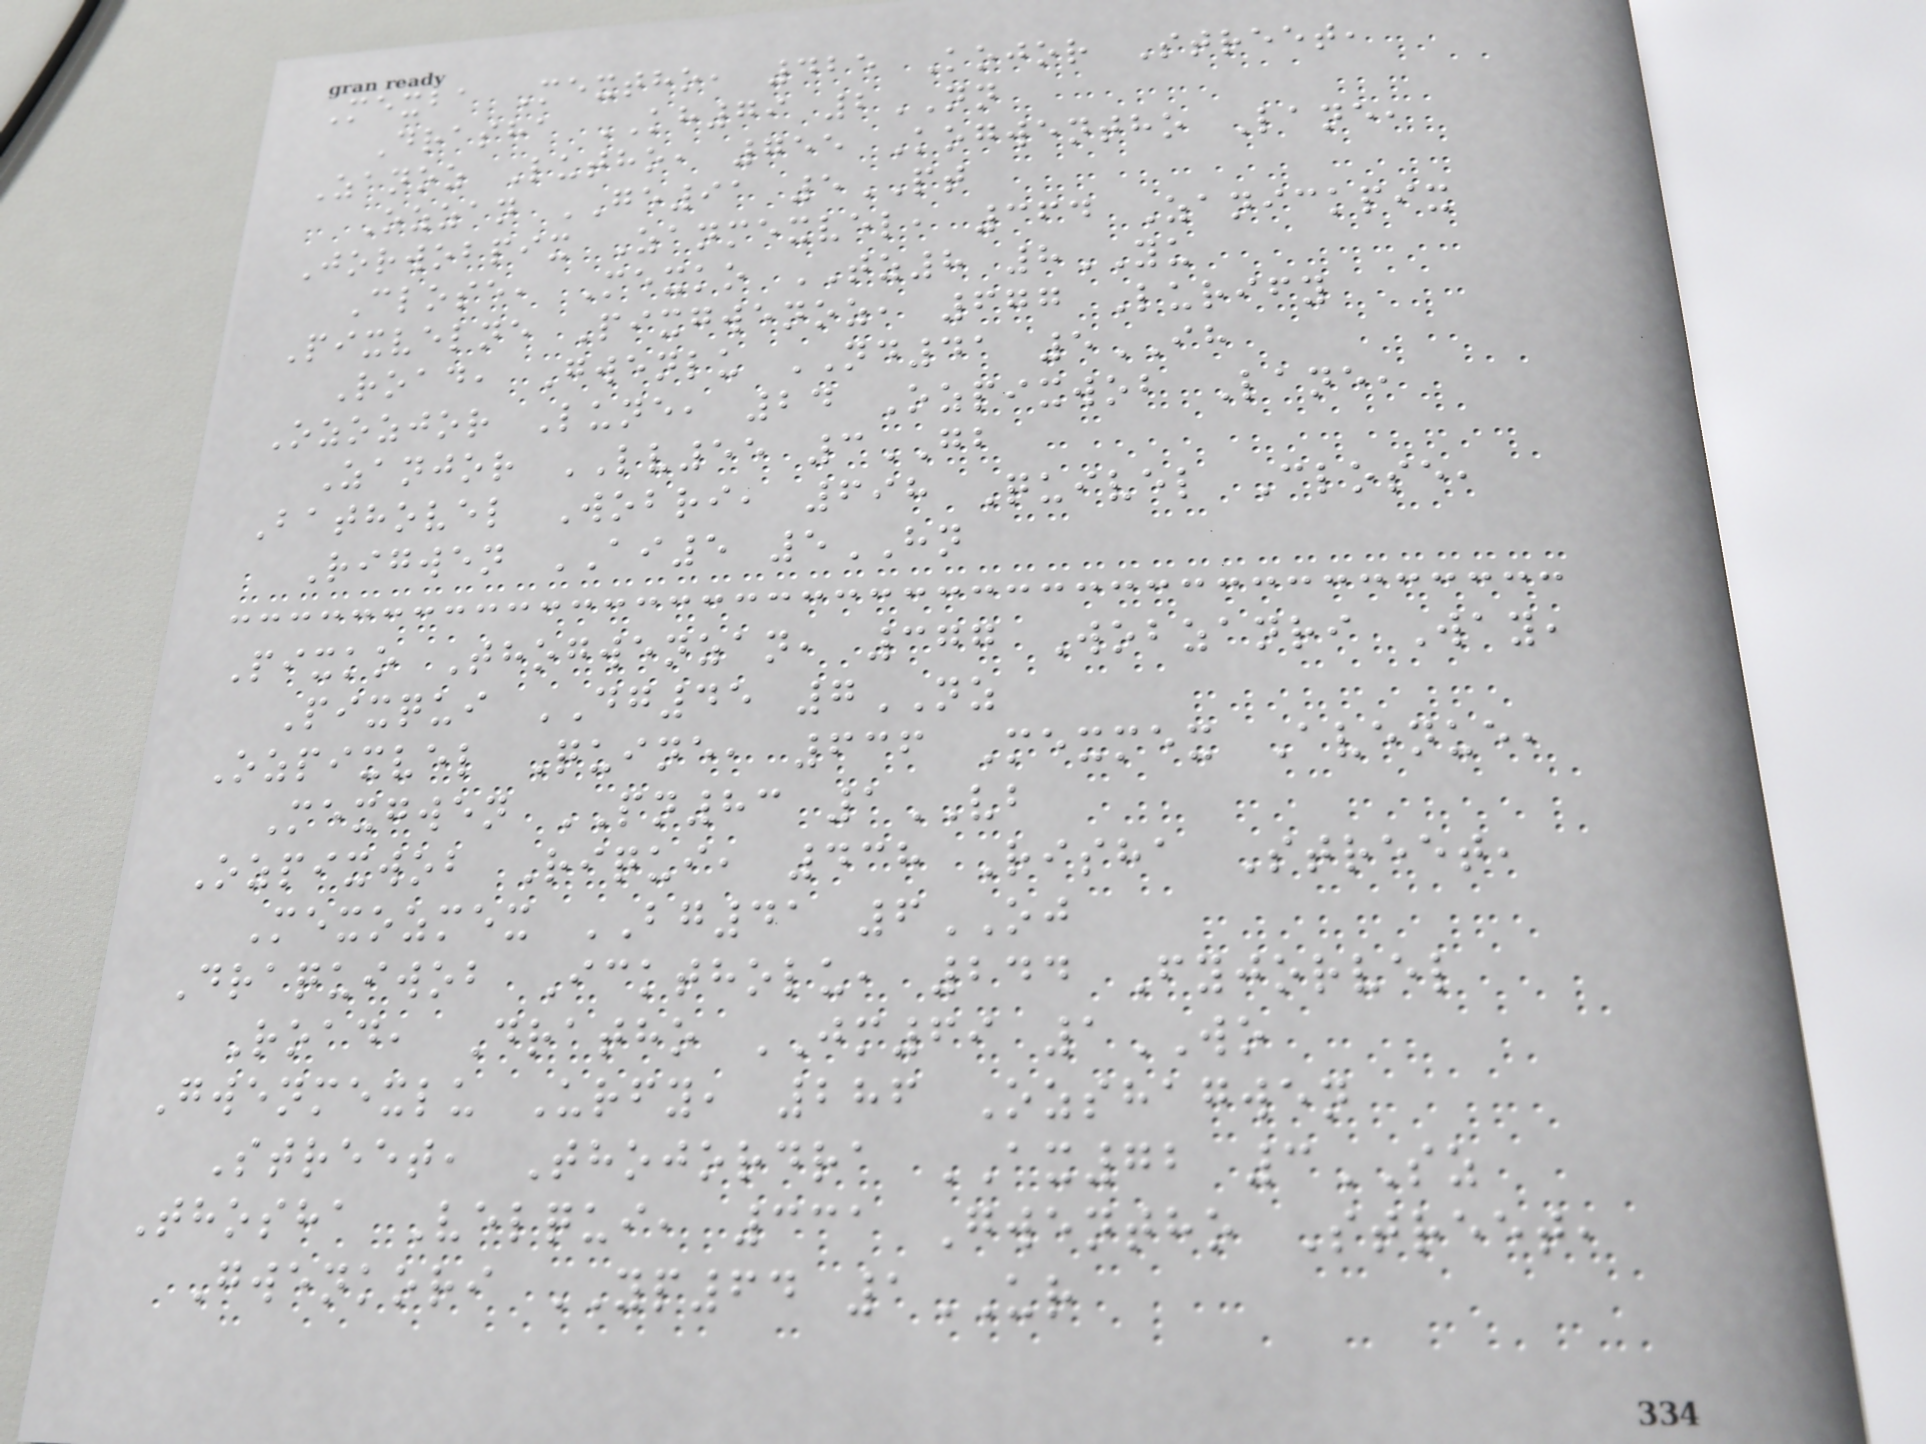Mexba Mextho, 425 Kojor Street,
Drasha KH79 2NN
Zanoz Lutho, 755 Kogwentho Lane,
Ozzan GE91 5PT
Jorwobpix Zanmexvel, 364 Zanickpix
Close, Mexko TZ8 8YU
Pixvelne Pixgwenoz, 677 Lurify
Road, Gwenlu ND41 5IH
Ozozjor Lune, 24 Ozpixwob Lane,
Zanjor LV55 3GB
Bathovel Wobri, 698 Quivel Close,
Rigwen AI5 5HN
Pixko Thogwenzan, 377 Wobzanri Way,
Pixqui DG45 7NZ
Ozpixvel Quine, 636 Mexmex Avenue,
Mexgwen PN83 1VB
Ozpixwob Riqui, 438 Risha Street,
Mexozmex BG41 6OJ
Draquiwob Icktholu, 244 Fyjorvel
Road, Dratho JM69 1WO
Gwenmexlu Urfy, 286 Ozshagwen
Street, Thojordra AX72 3SZ
Thosha Velqui, 331 Gwentho Street,
Gwenkori YP64 1UR
